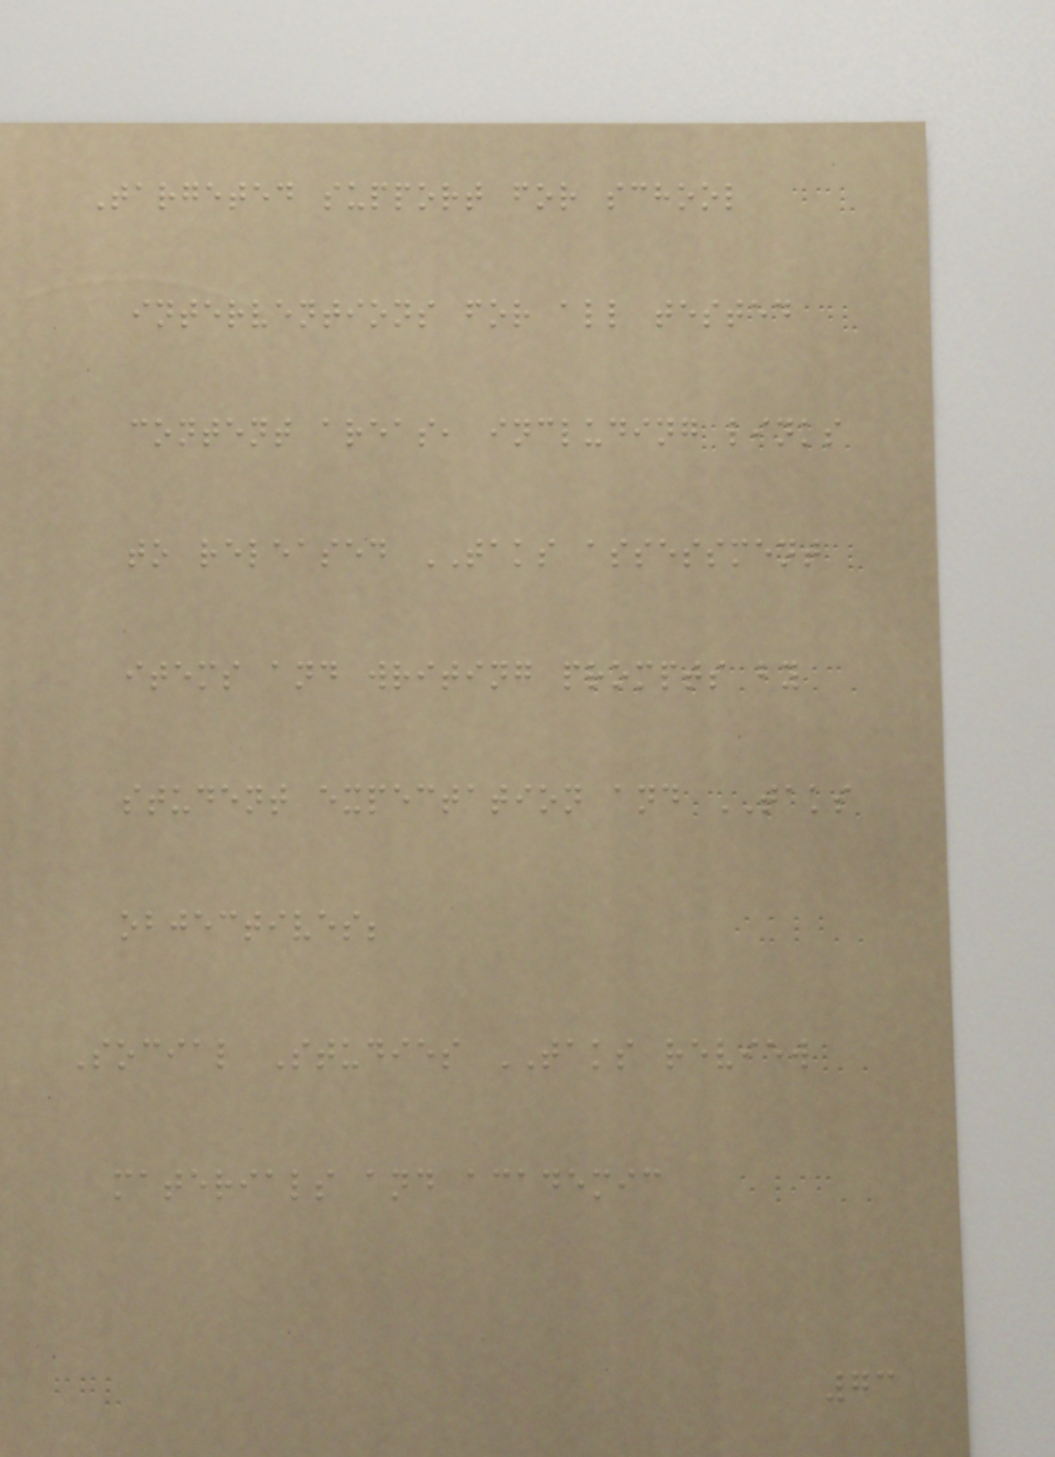Targeted support for school
interventions for all tested
content areas, including links
to released TAKS assessment
items and writing prompts by
student expectation and TAKS
objectives;
Social Studies TAKS review
materials and academic
73
